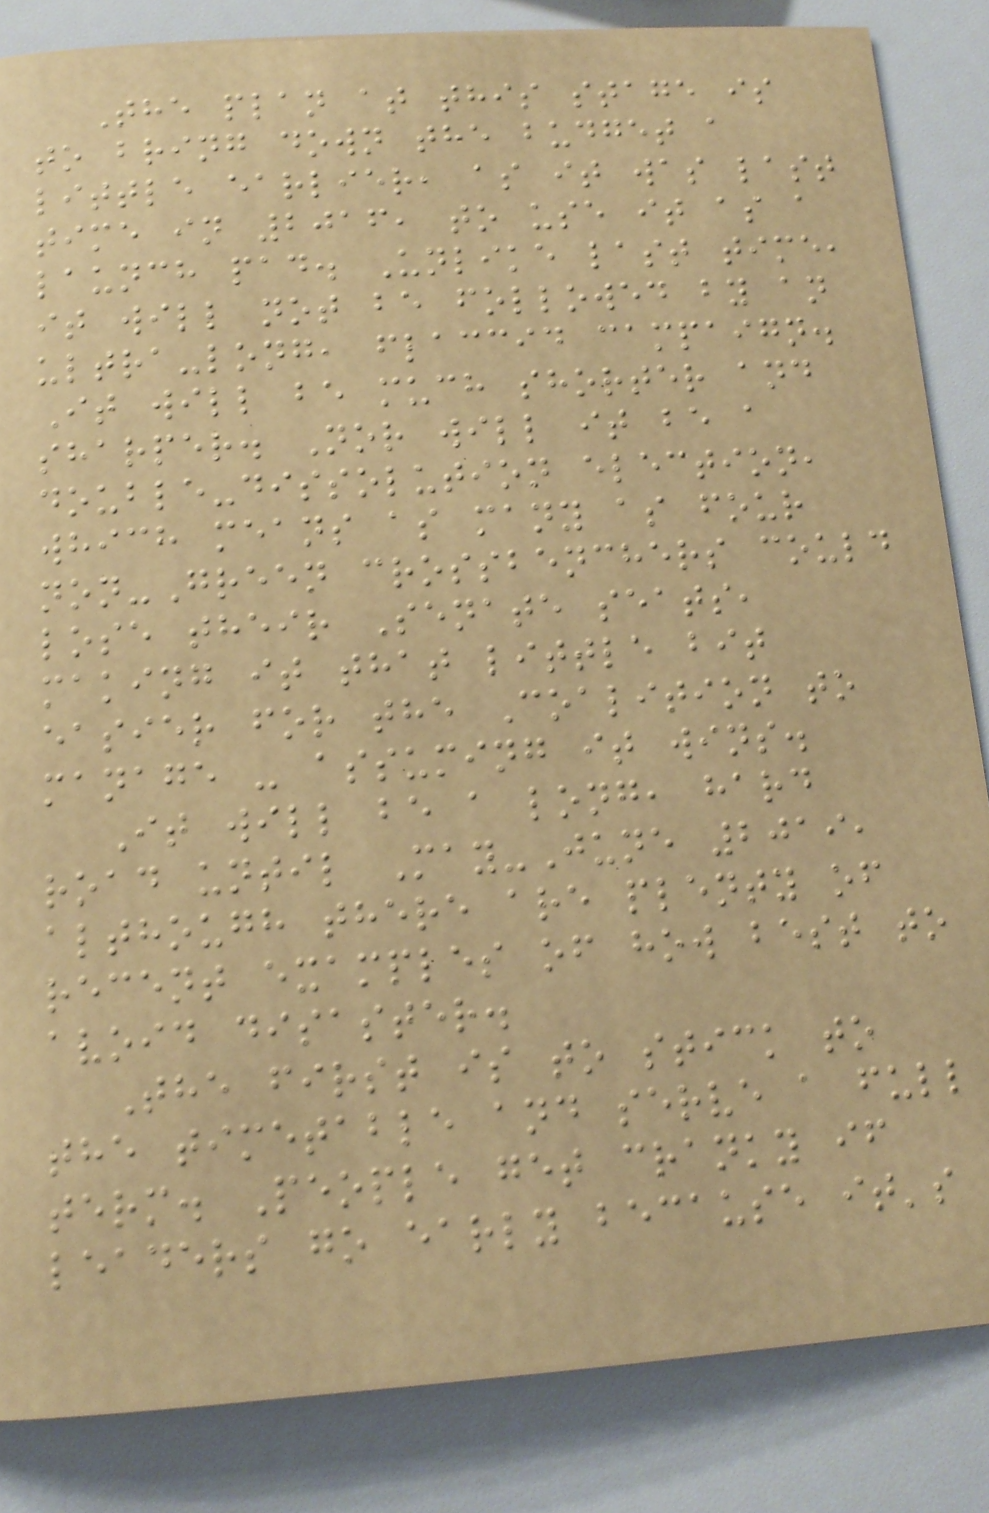The plan at this stage is
to bring down the budget a
little earlier, as it was last
time in 2016, to use it as a
launch pad. Unlike last time,
it will not be followed by an
ultra-long, flaccid campaign.
It will be much shorter and
sharper. Nor will it be a
double-dissolution election,
which means as many as four
non-Green crossbenchers could
lose their Senate seats,
making it that little bit
easier for the Coalition to
manage - assuming it wins.
It will be a long, hard
road until May-June 2019,
although there are plenty of
recent examples of how best to
avoid disaster.
The first is to stick to
the timetable and serve a full
term. People get cranky if
leaders go early because it's
